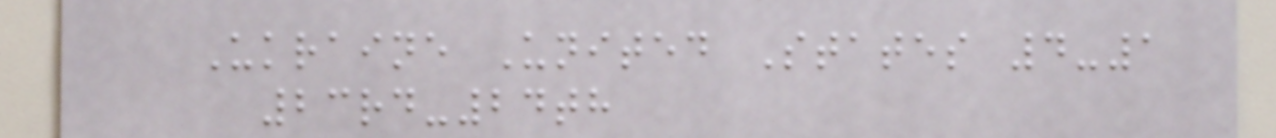Ukraine United States 4-1
23rd-24th
